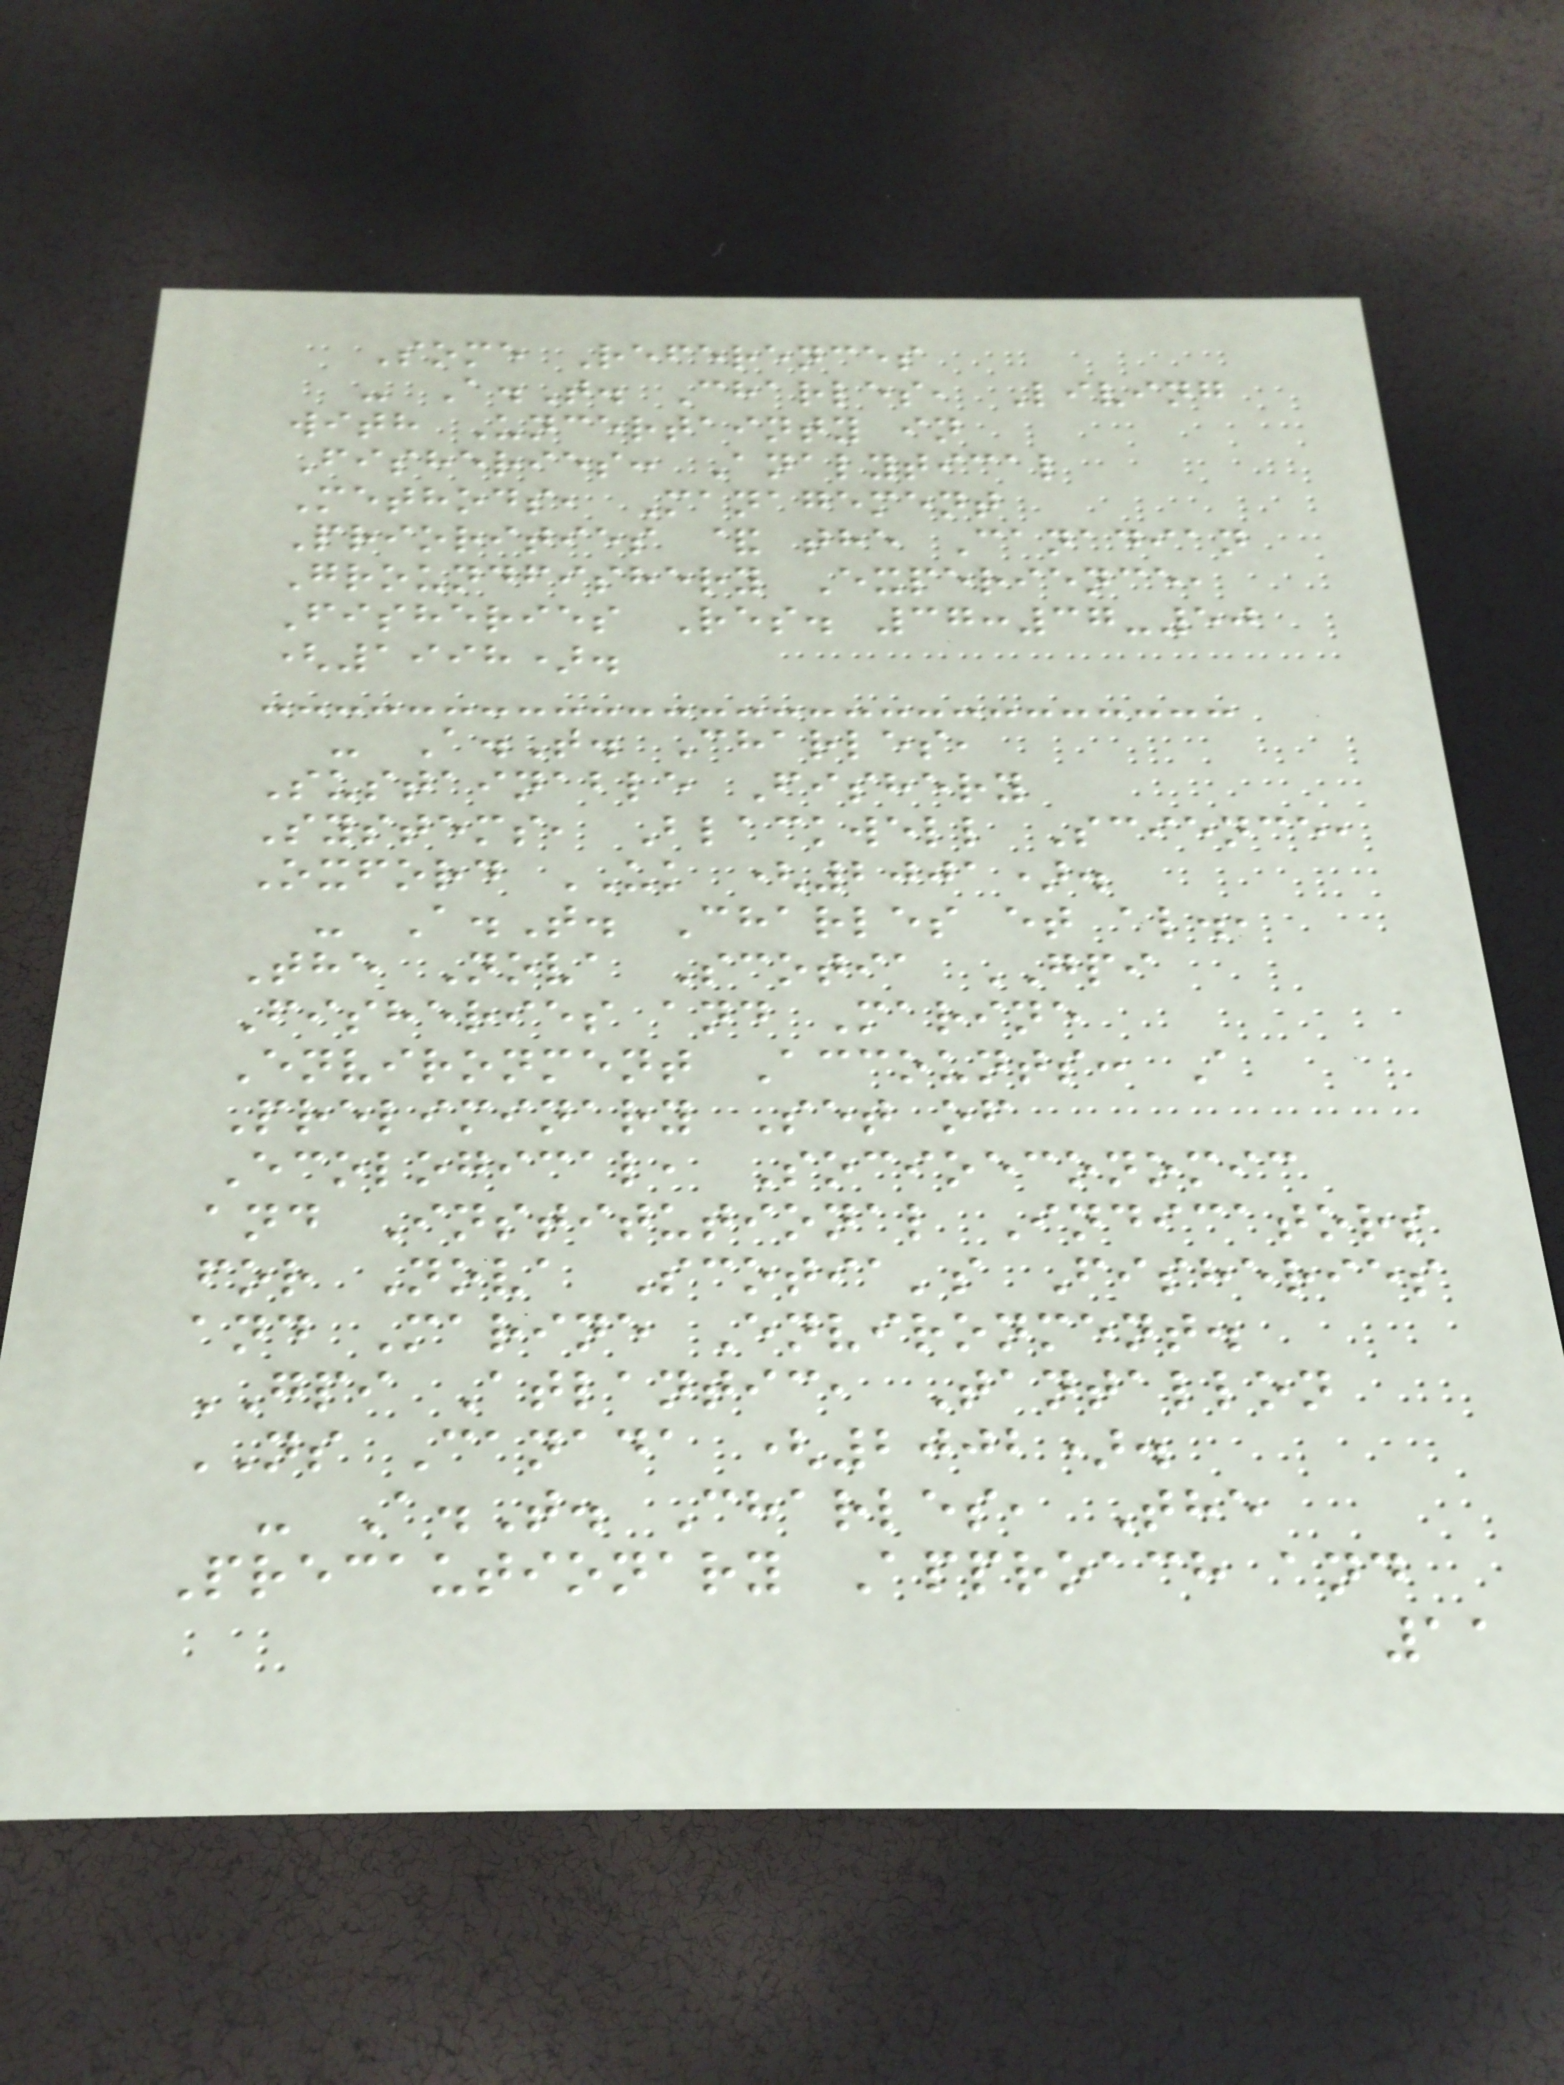Some References
- A.T. Charles, Living
with Uncertainty in
Fisheries: Analytical
Methods, Management
Priorities & the Canadian
Groundfishery Experience,
Fisheries Res. 37:37-50
(1998).
- A.T. Charles,
Sustainable Fishery
Systems, Blackwell Science,
Oxford UK (2001).
- A.T. Charles et al.,
The Nova Scotia GPI
Fisheries and Marine
Environment Accounts: A
Preliminary Set of
Ecological, Socioeconomic
and Institutional Indicators
for Nova Scotia's Fisheries
and Marine Environment.
GPI Atlantic, Tantallon
NS Canada (2002).
- A.T. Charles, The
Precautionary Approach and
11
